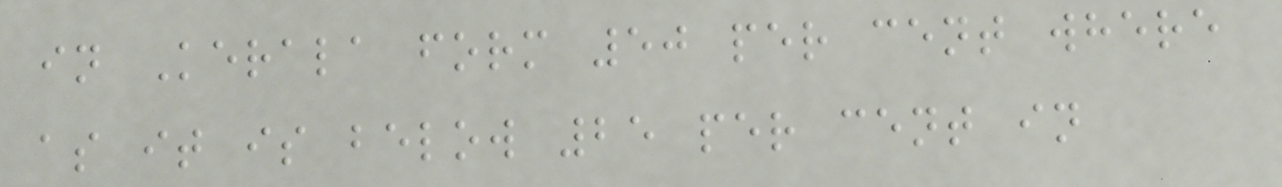in Kerala form 50 per cent where
as it is below 25 per cent in
